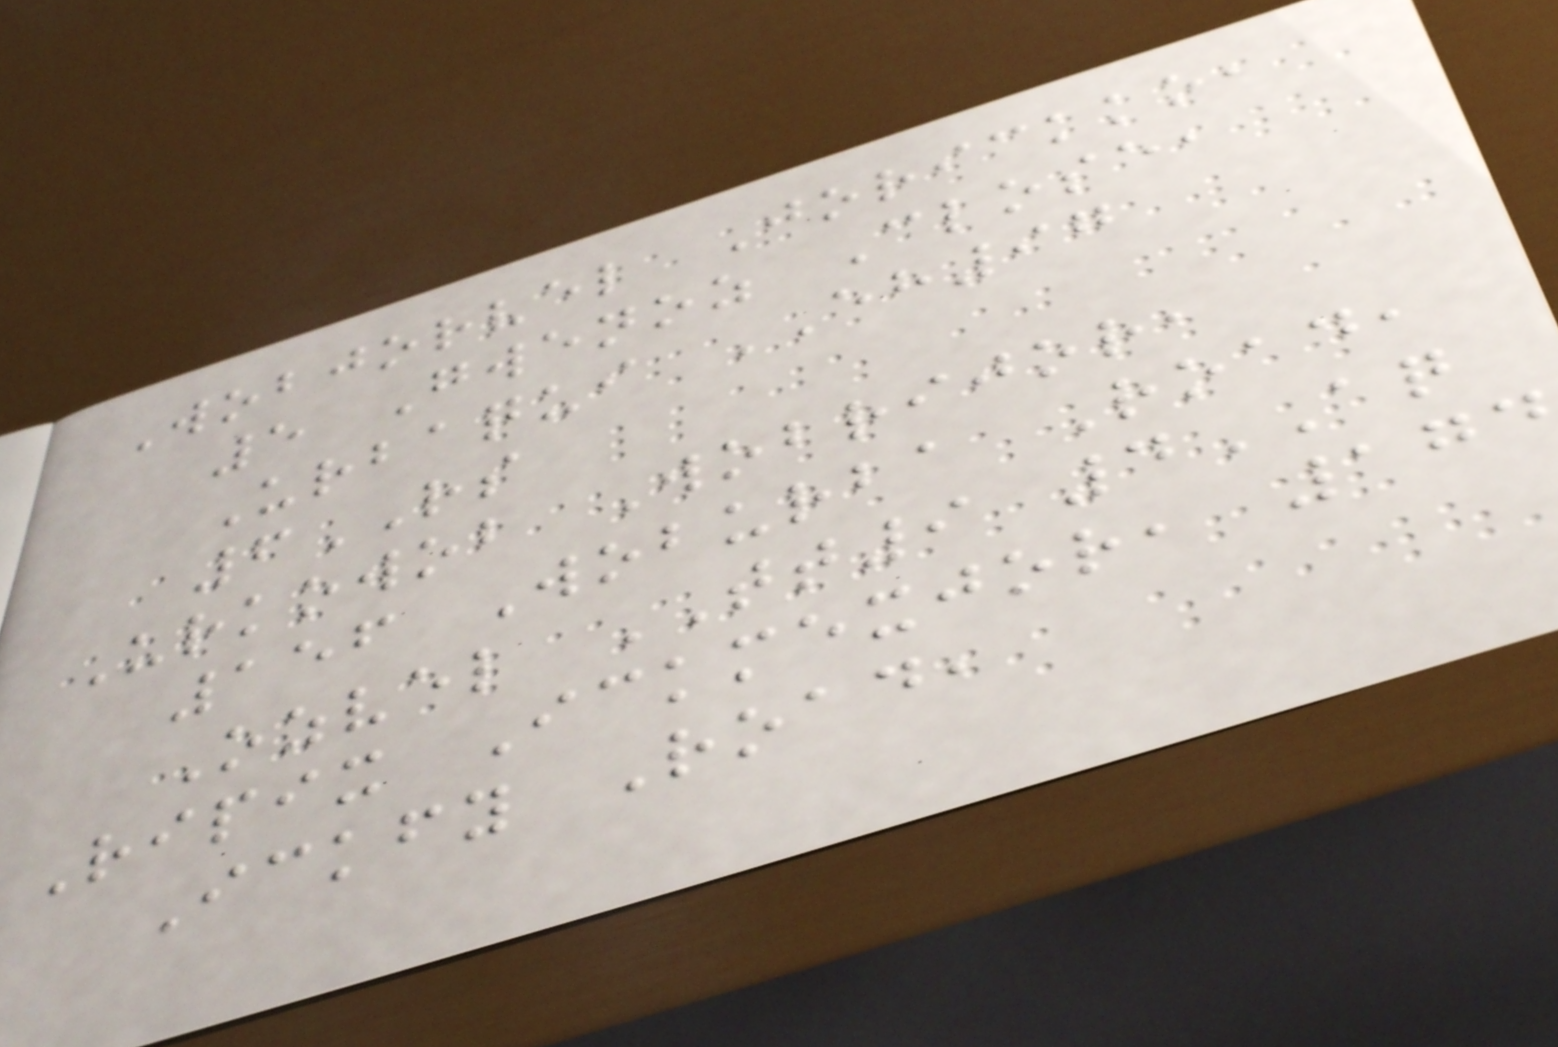Wobjorvel Jorickko,
5 Gwenoz Close,
Urbaqui EH97
6RS
Urkowob Wobrijor,
156 Woburba Road,
Ozvel TT9 4AQ
Ripix Ickmexjor, 174
Ickfy Road,
